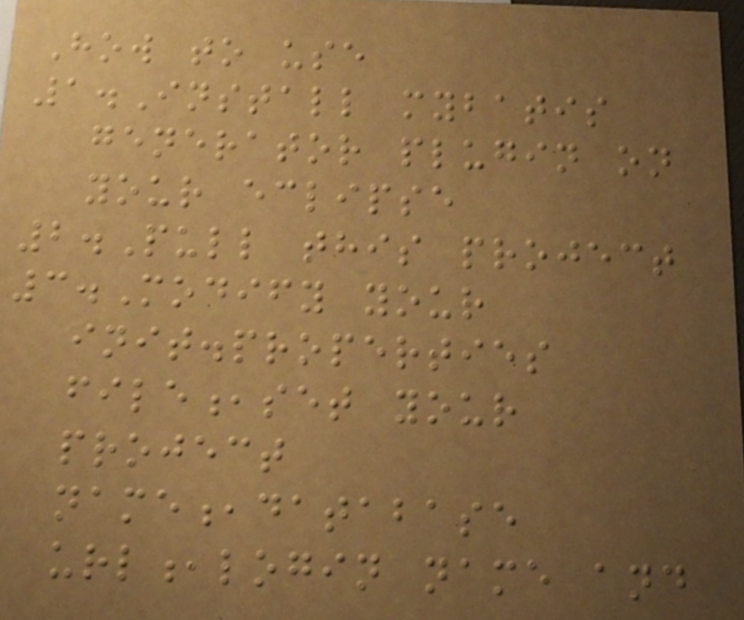How to use
1.Install mybatis
generator plugin on
your eclipse
2.Pull this project
3.Modify your
init.properties
file,set your
project
name,database
url,login name and
